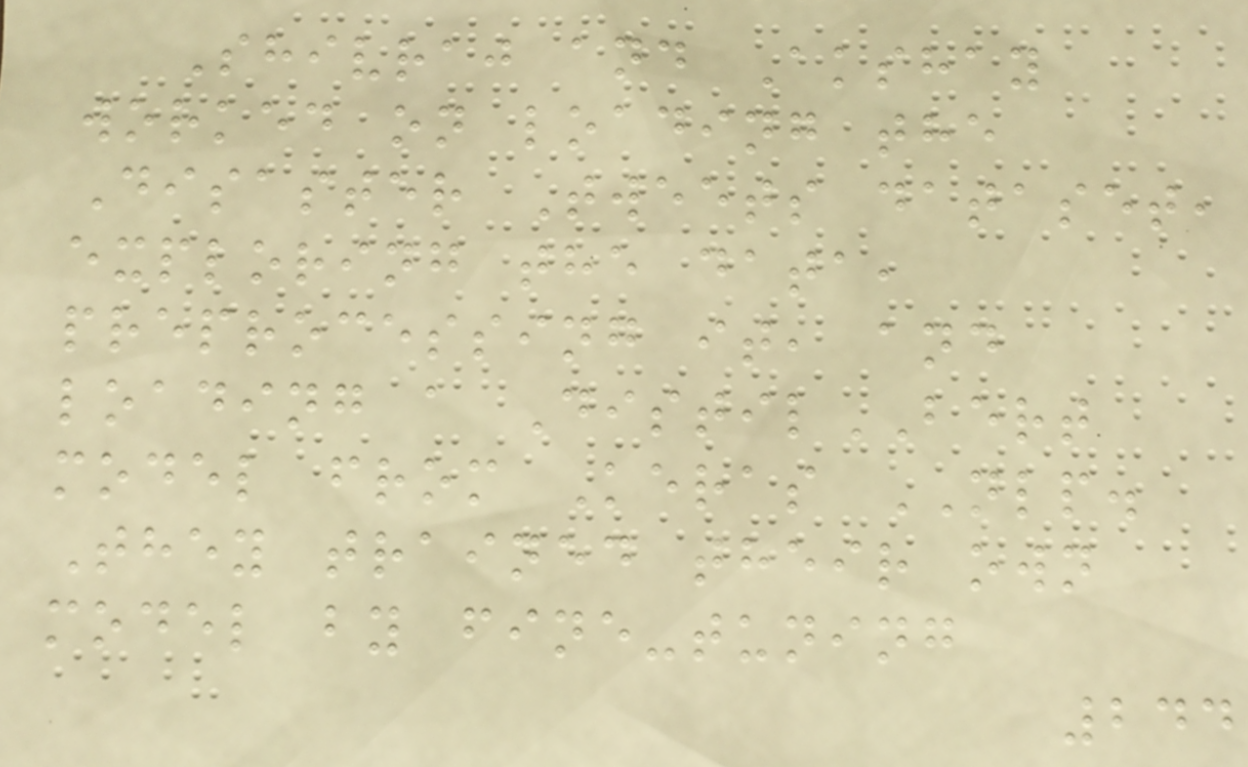Shivraj and Akshay
worked on loading the
Disaster Tweets dataset,
exploring the data,
preprocessing it, and
loading a DistilBERT
model from Keras NLP.
They trained their own
model by fine-tuning
244
